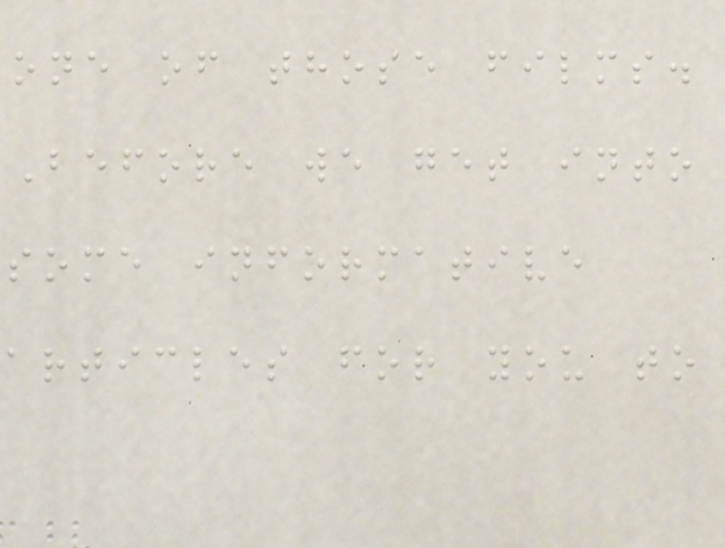one of those films.
Before we get into
some informative
articles for you to
